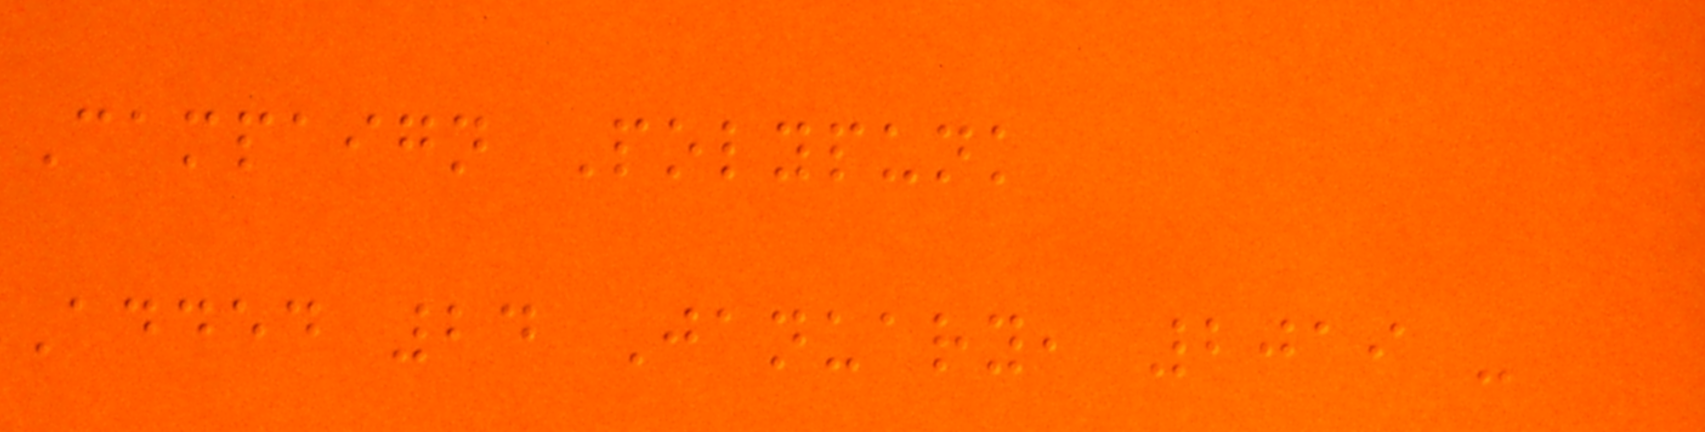Campaign Polypunk
Added 24 January, 2019 -
